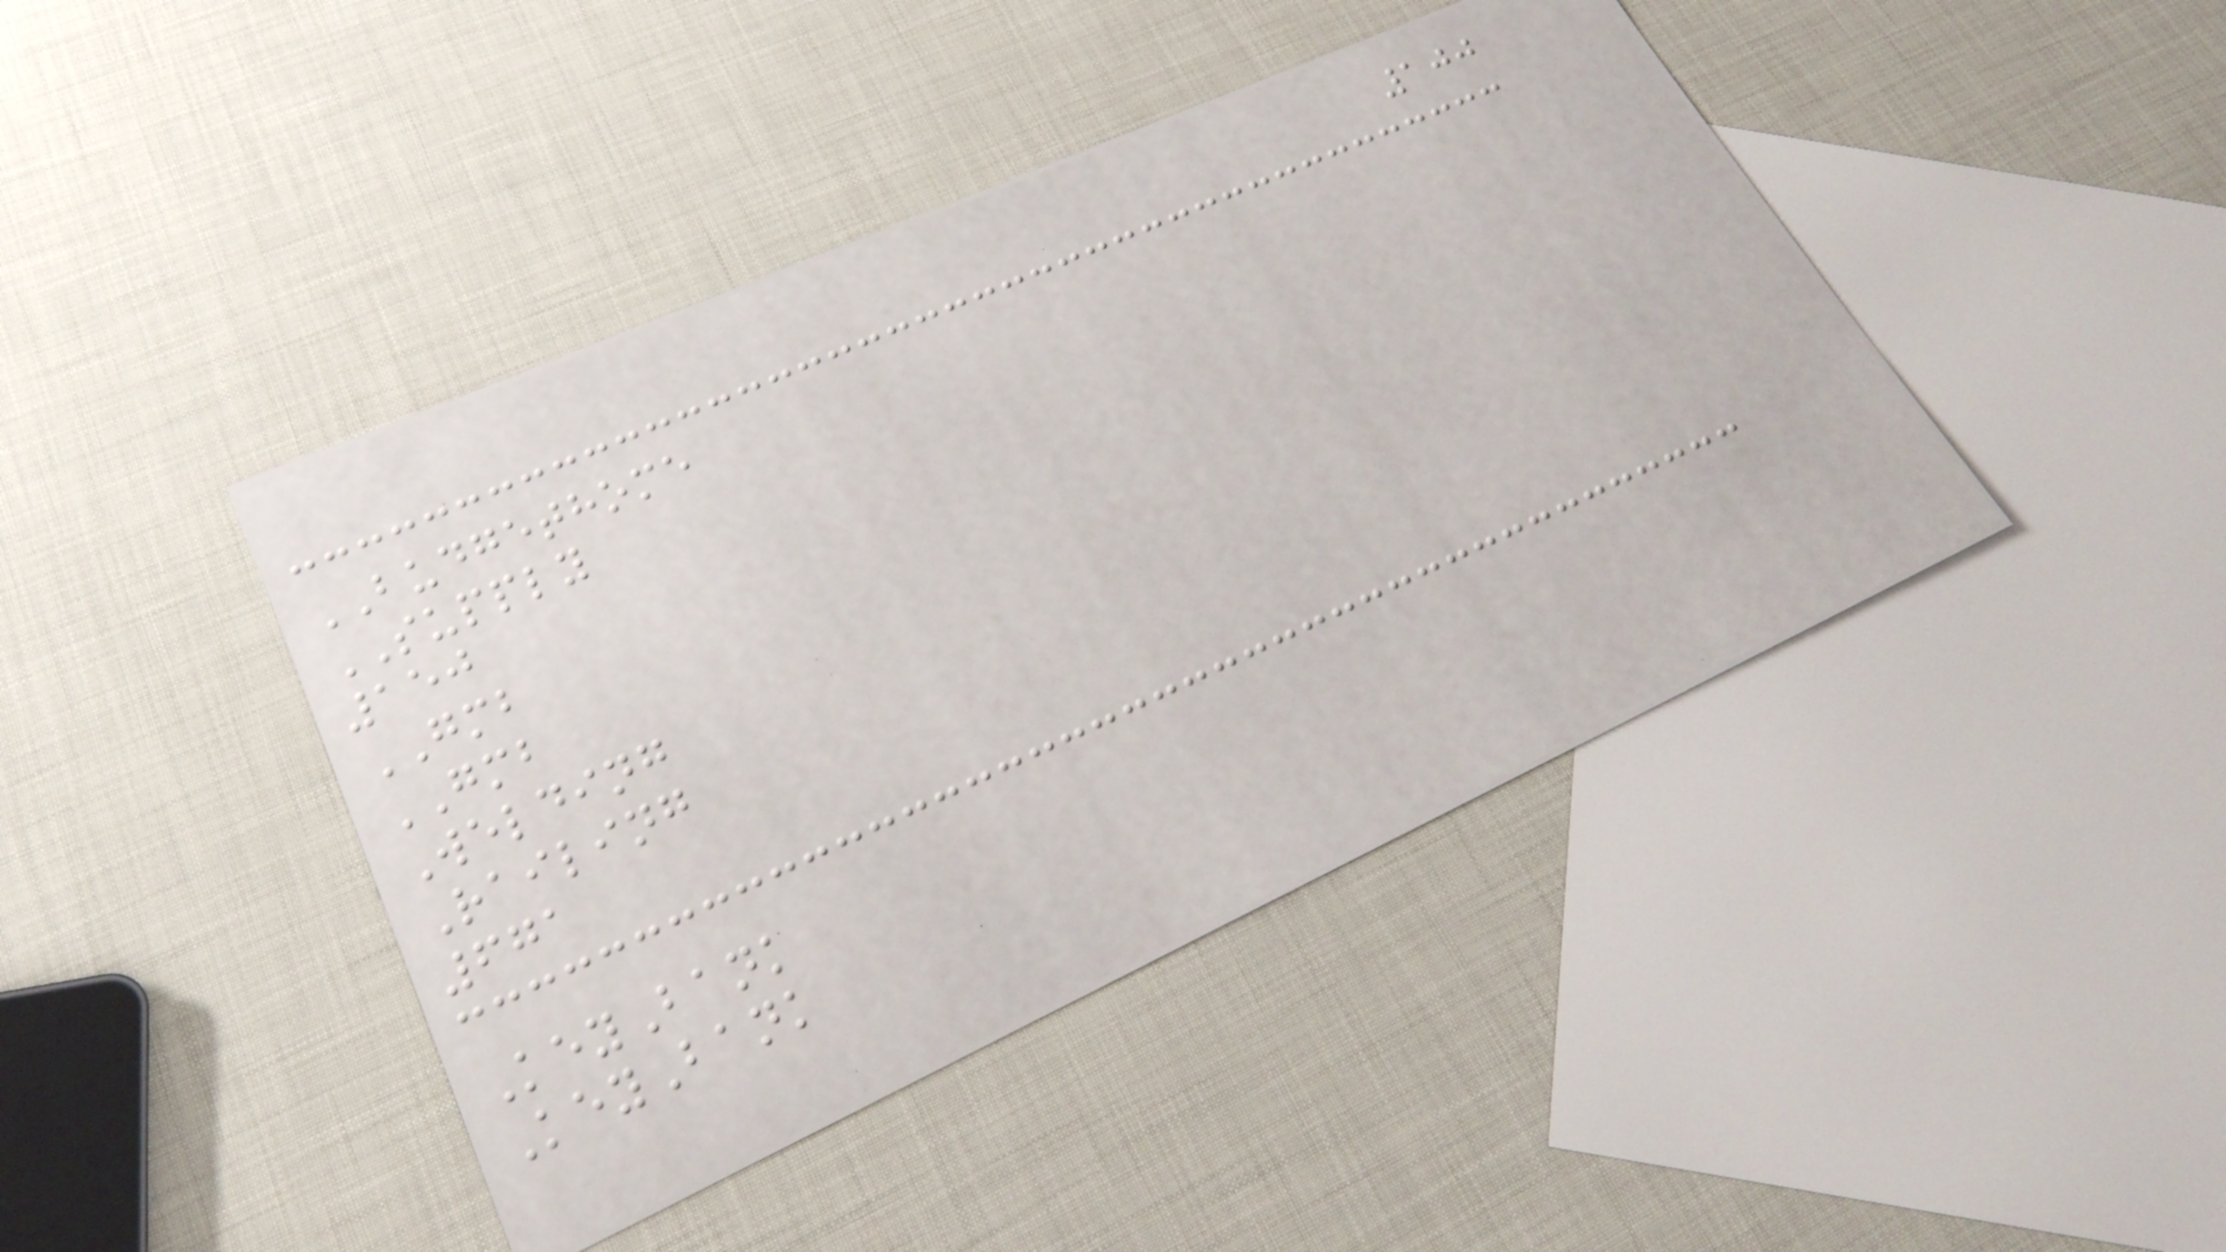100
BUDGETHOME
SUPPLY
150
GMB
GMB
Welding
Railing
671
KeyBank
KeyBank
